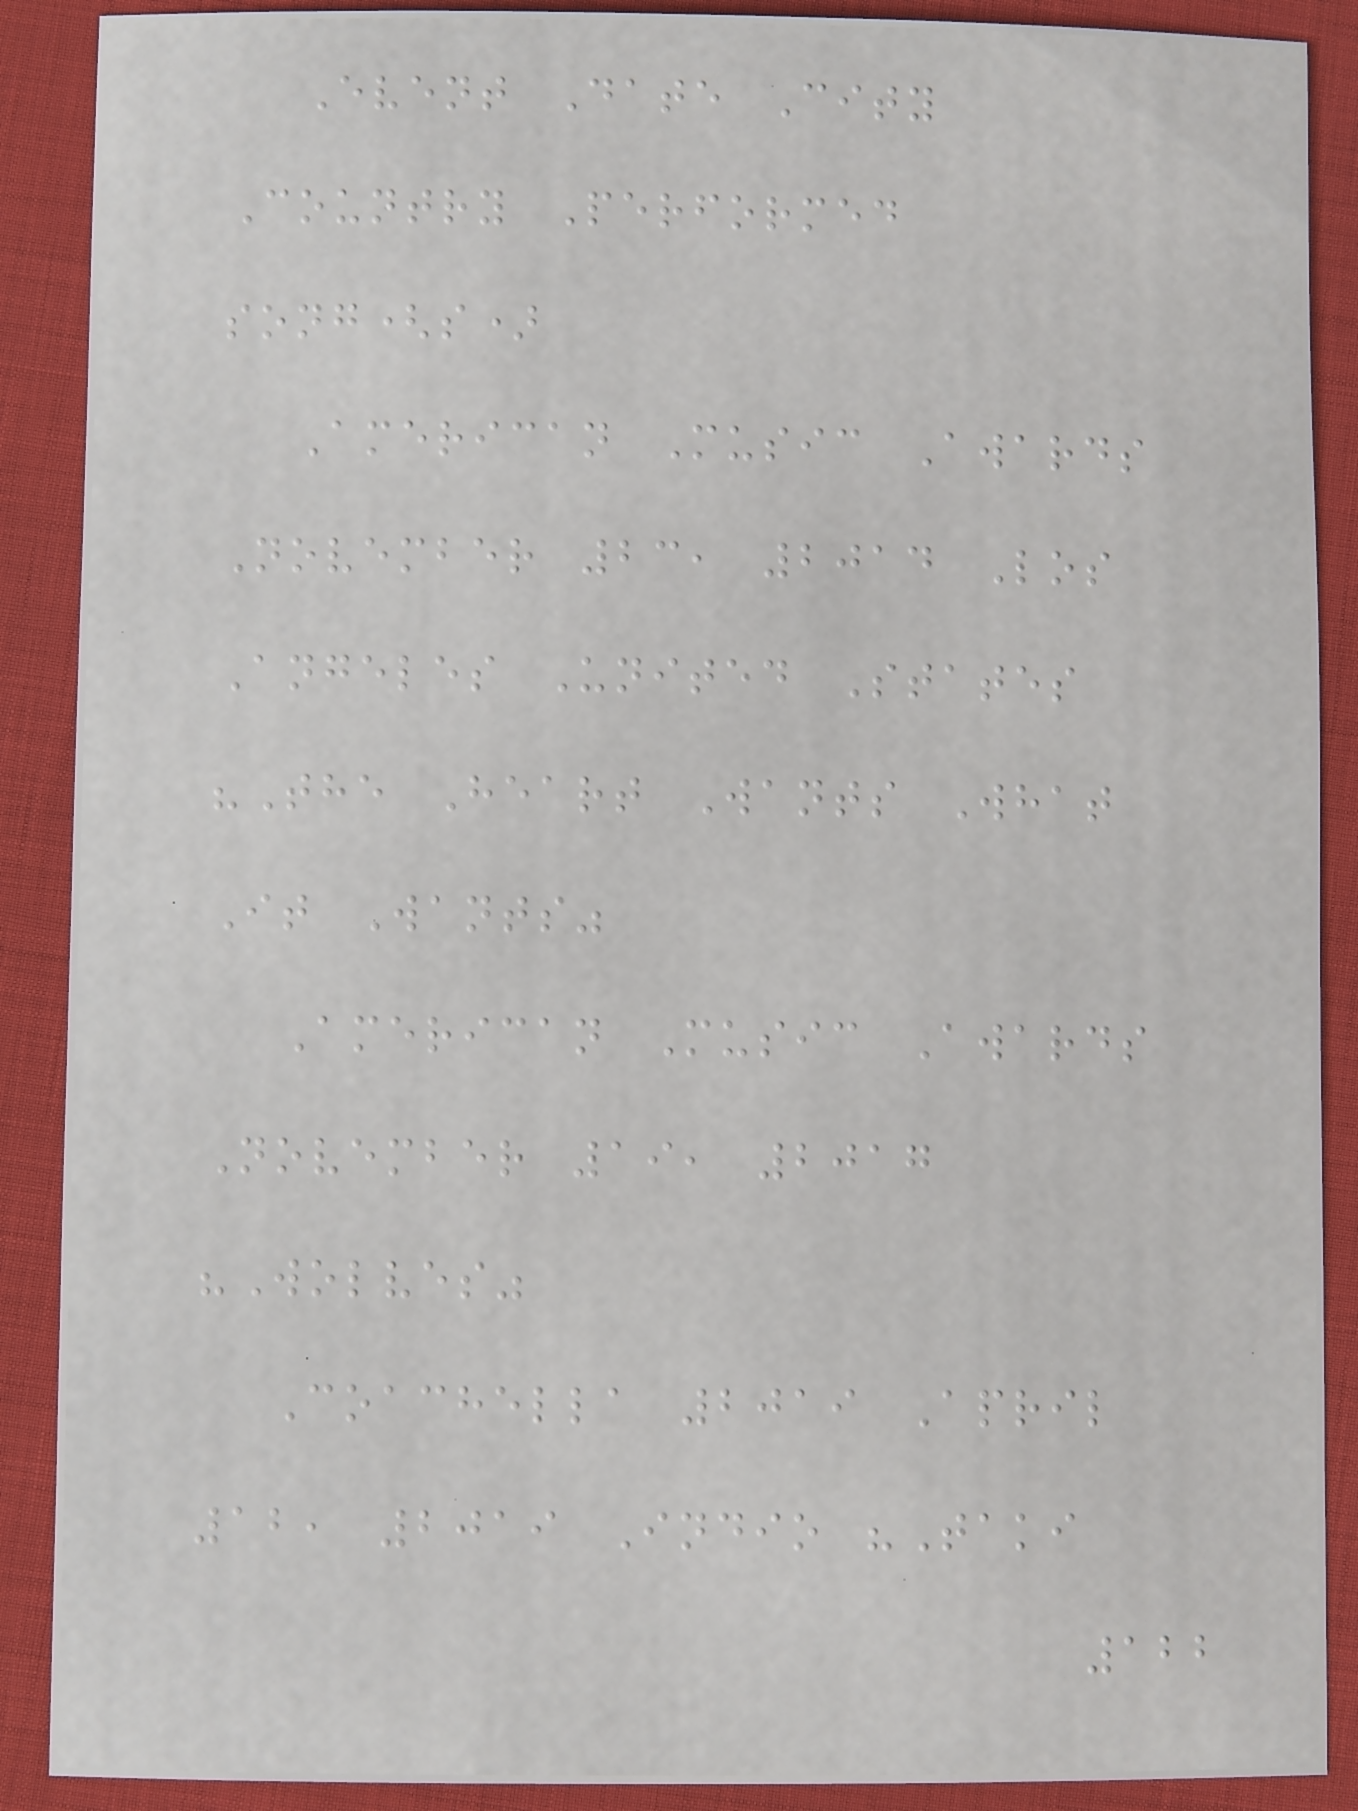Event Date City
Country Performed
song(s)
American Music Awards
November 23, 2014 Los
Angeles United States
"The Heart Wants What
It Wants"
American Music Awards
November 19, 2017
"Wolves"
Coachella 2019 April
12, 2019 Indio "Taki
122
